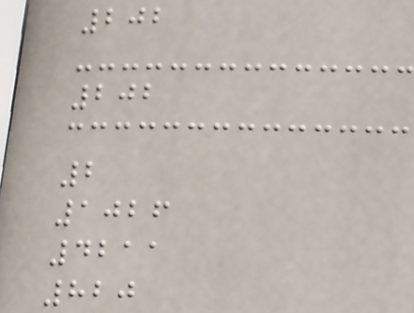202
202
2
1026
4211
820
